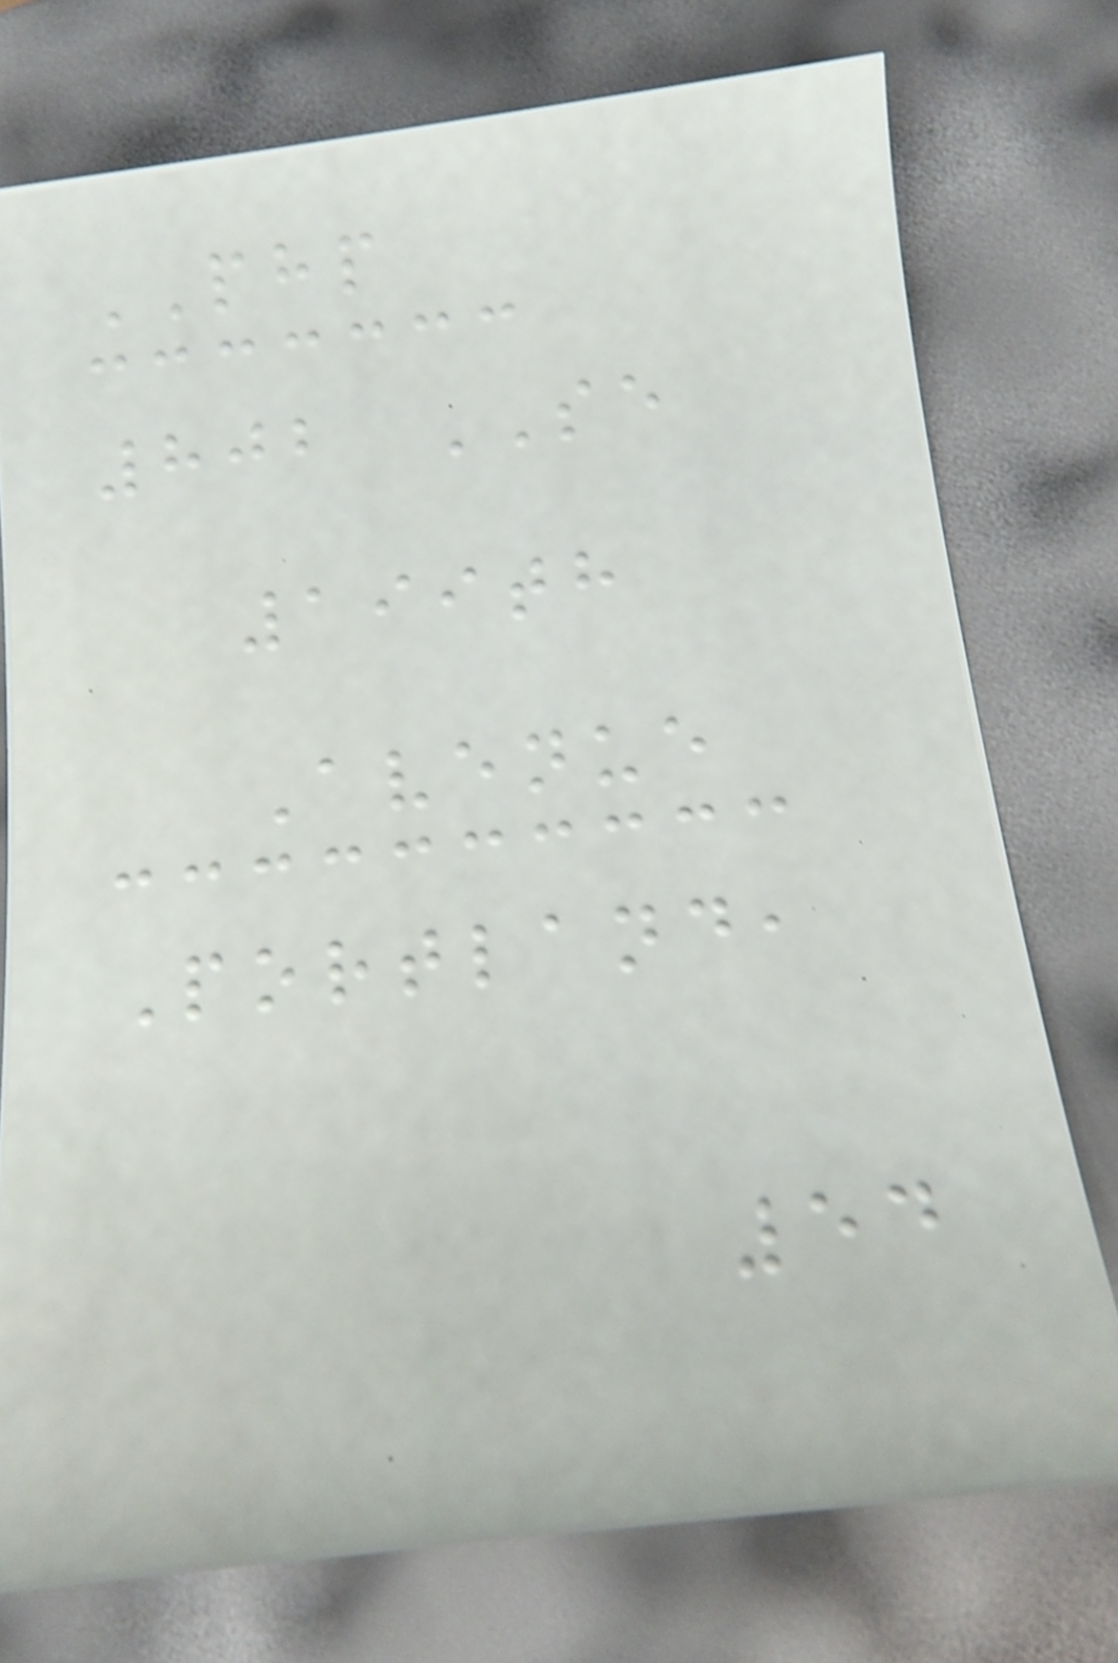PHP
802 SE
199th
Avenue
Portland,
54
